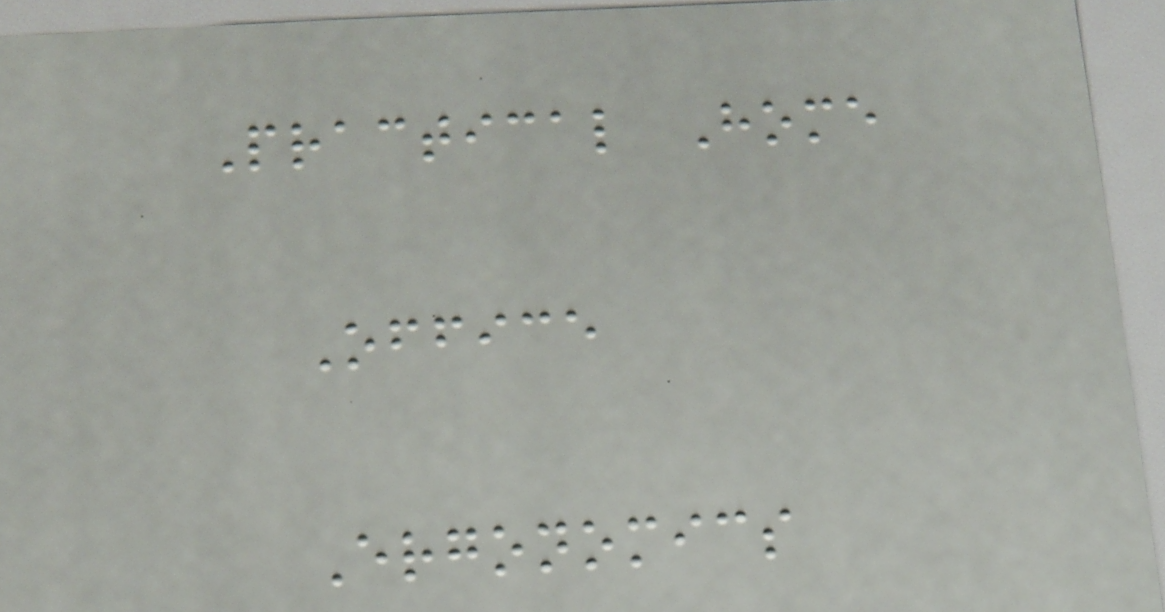Practical Home
Office
Ergonomics
